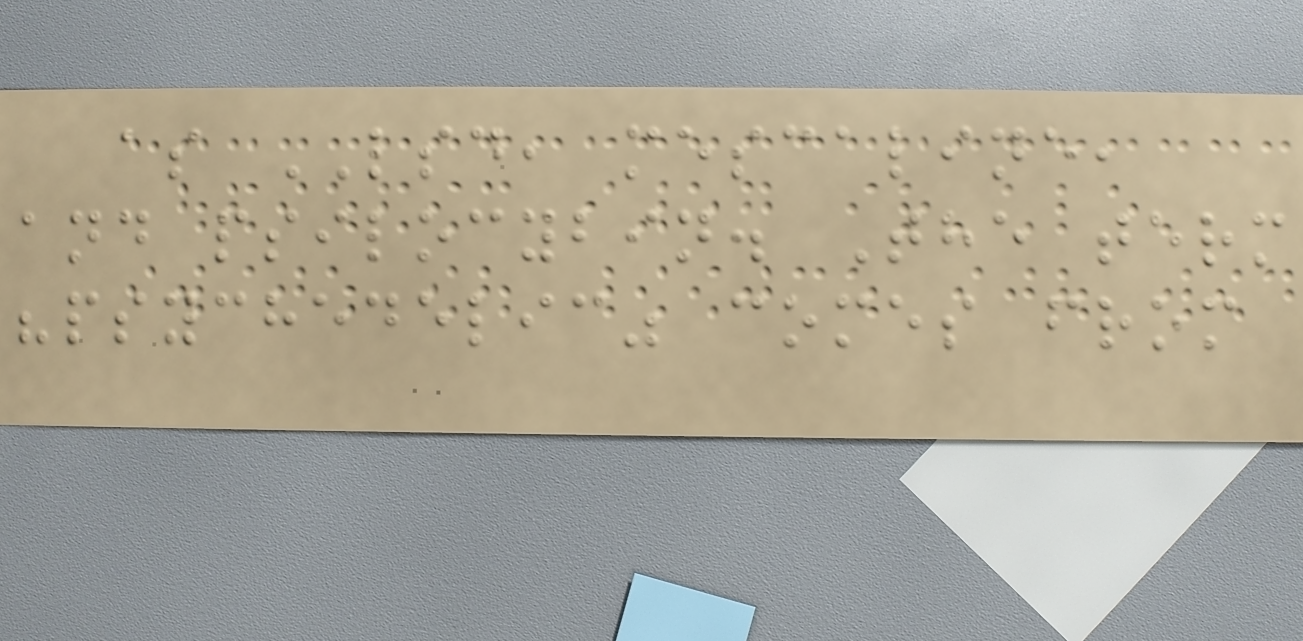as LSD, mescaline,
and psilocybin. The term
"psychedelic" comes from
